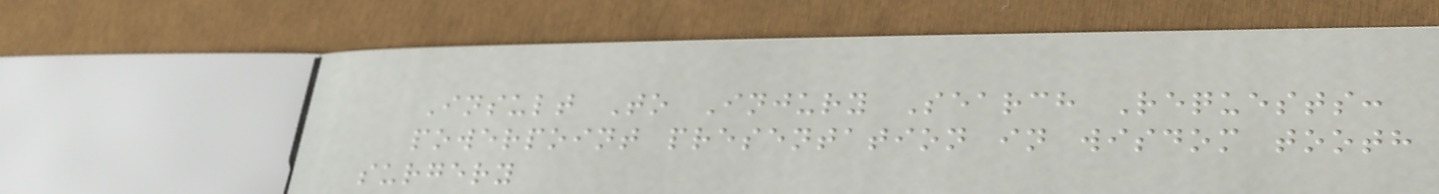Insult To Injury Search Requests:
powerpoint presentation in wisdom tooth
surgery
